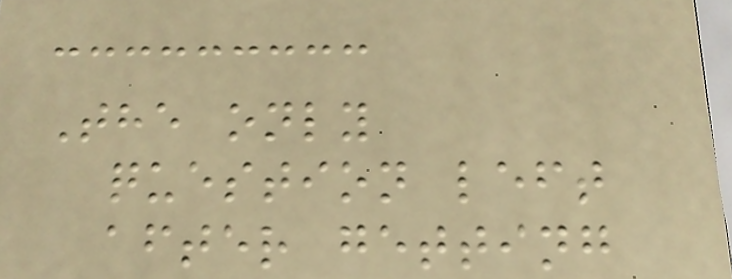The only
question left
after getting
